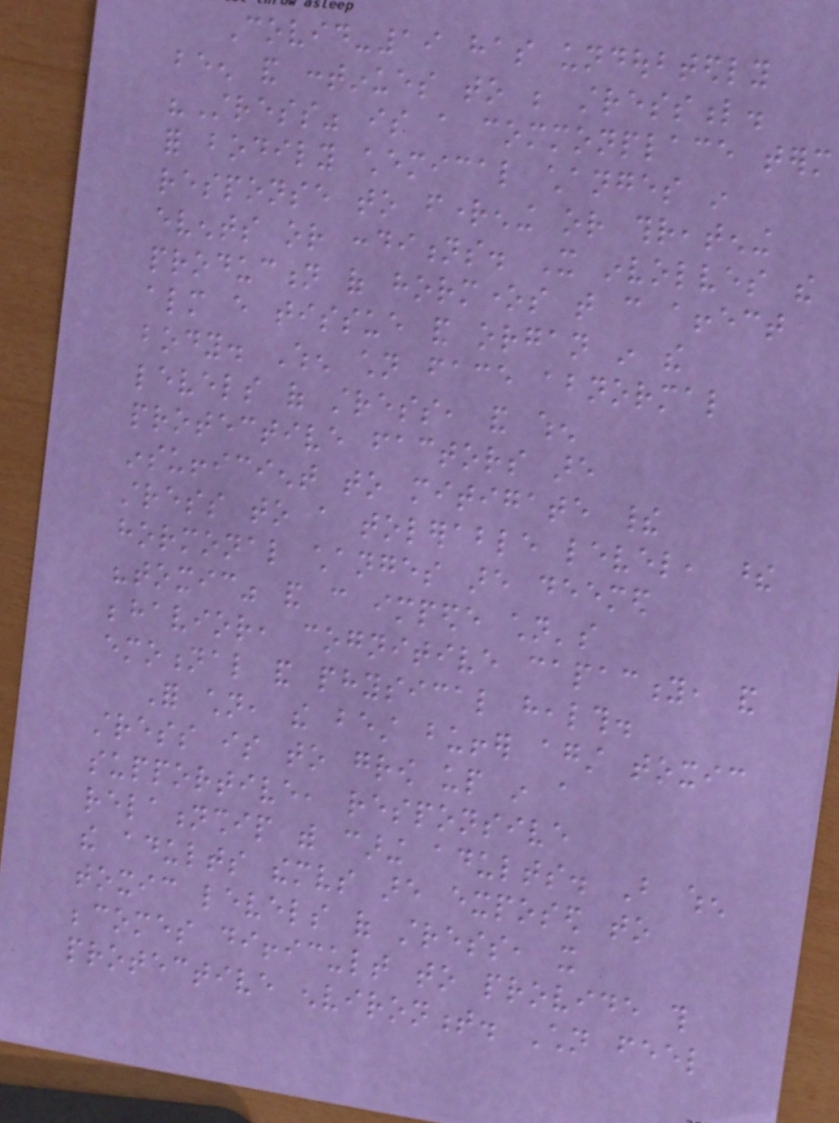Covid-19 has undoubtedly
been and continues to be stressful.
"Stress" is a commonplace term
for bodily chemical changes in
response to frightening or threatening
events or conditions. It involves the
production of hormones that can affect
almost every tissue and organ in the
body. When children face abnormal
levels of stress, and when
protective factors are
insufficient to mitigate their
stress to a tolerable level, these
hormonal changes are deemed
"toxic" and can impede children's
behavior, cognitive capacity, and
emotional and physical health.
For children, the best buffer against toxic
stress is to grow up in a
supportive, responsive
relationship with caring adults. But when
the adults themselves are exposed to
toxic levels of stress, it
becomes difficult to provide this
protective environment. Children feel
